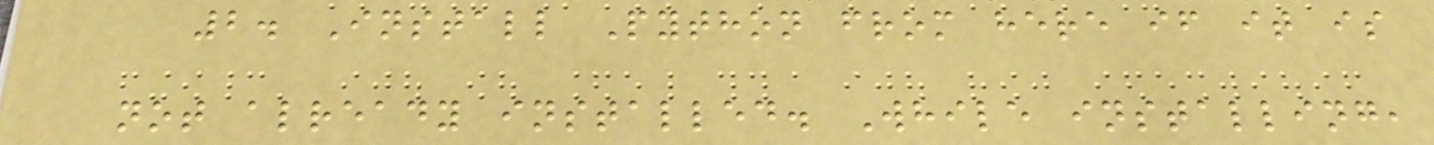2. Install Python from here if it is
not already installed. While installing,
